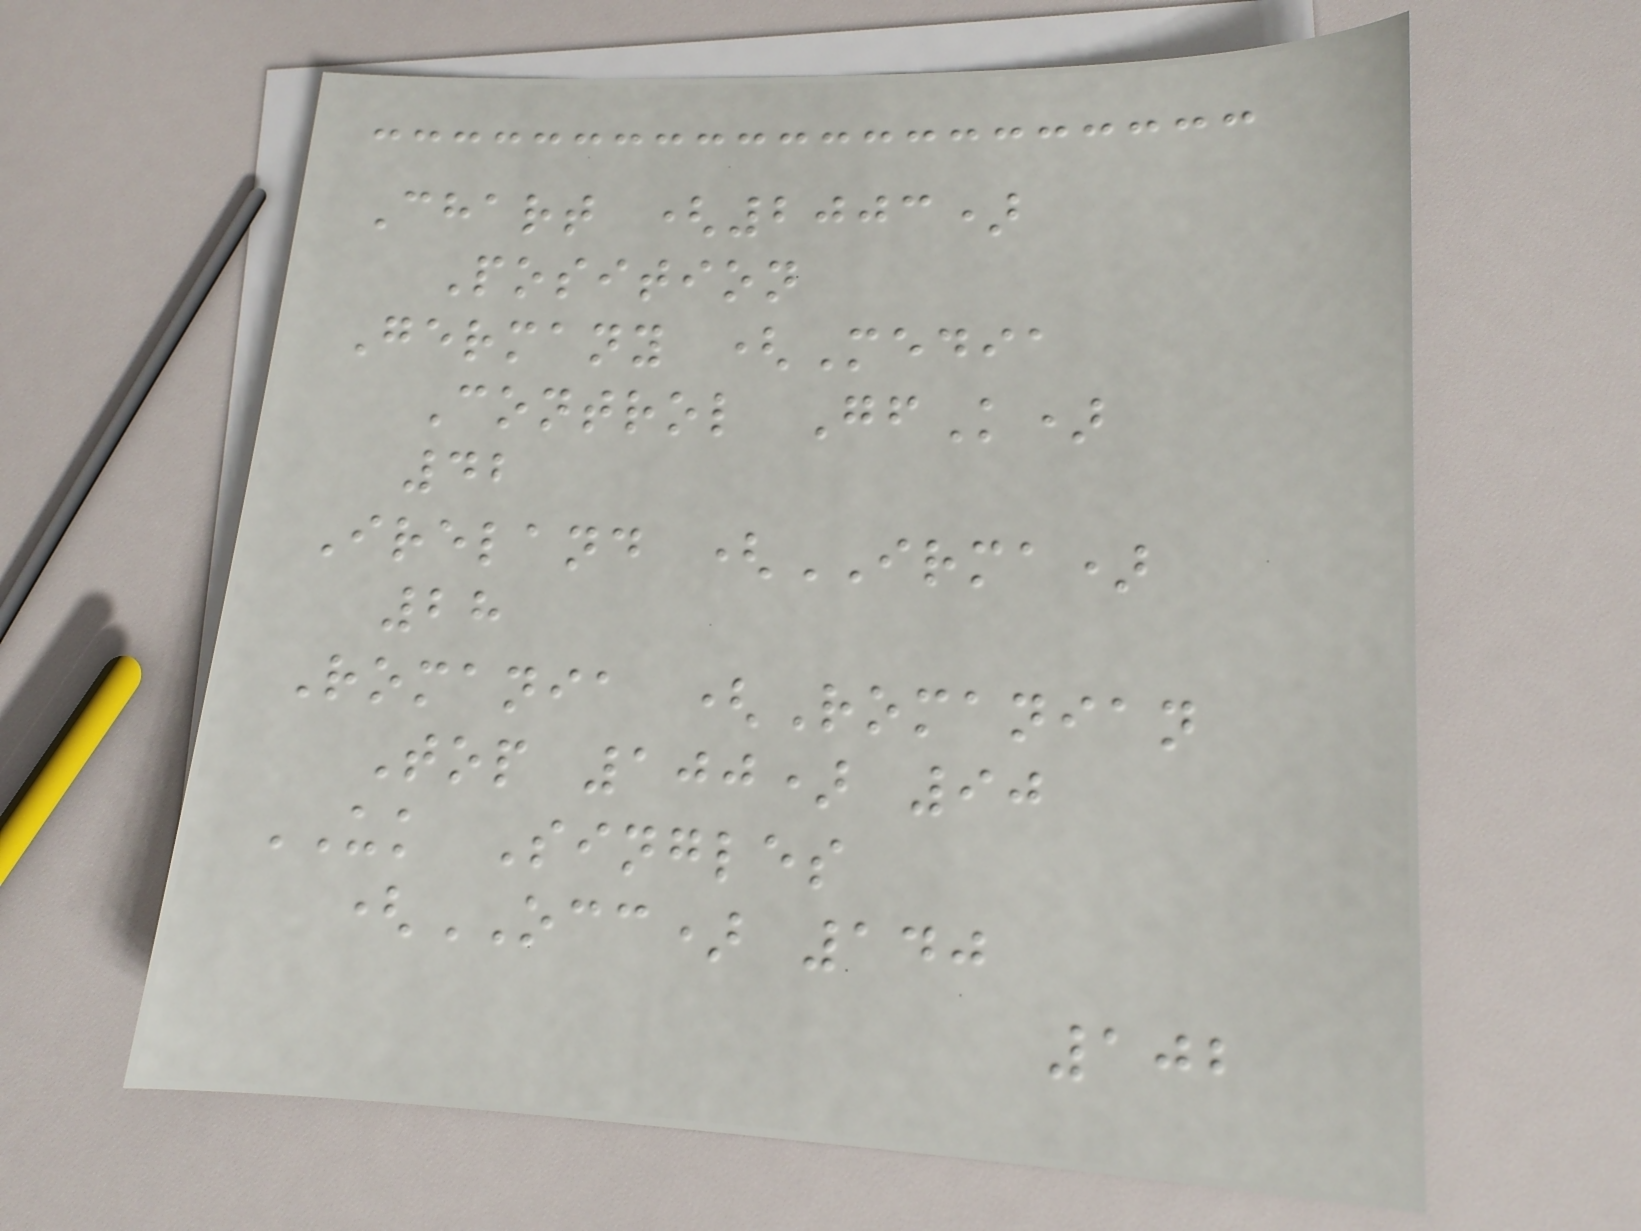Chart (2003)
Position
Germany (Media
Control GfK)
42
Ireland (IRMA)
28
Romania (Romanian
Top 100) 90
UK Singles
(OCC) 140
102
